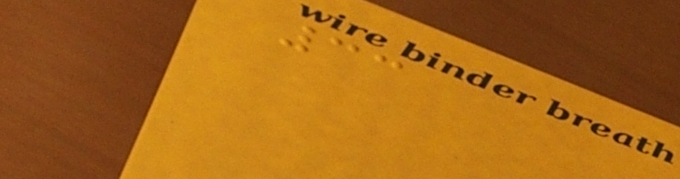33
